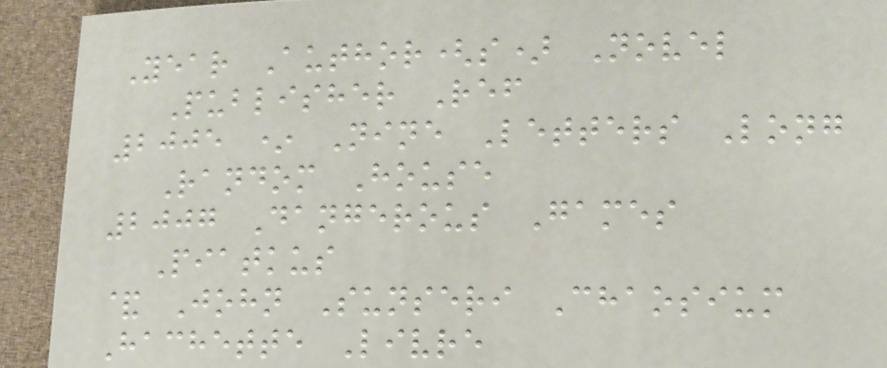Year Author(s) Novel
Publisher Ref
2005 * Nine Letters Long
Random House
2007 Dangerous Games
Piatkus
& John Sunseri Chaosium
Hachette Livre
